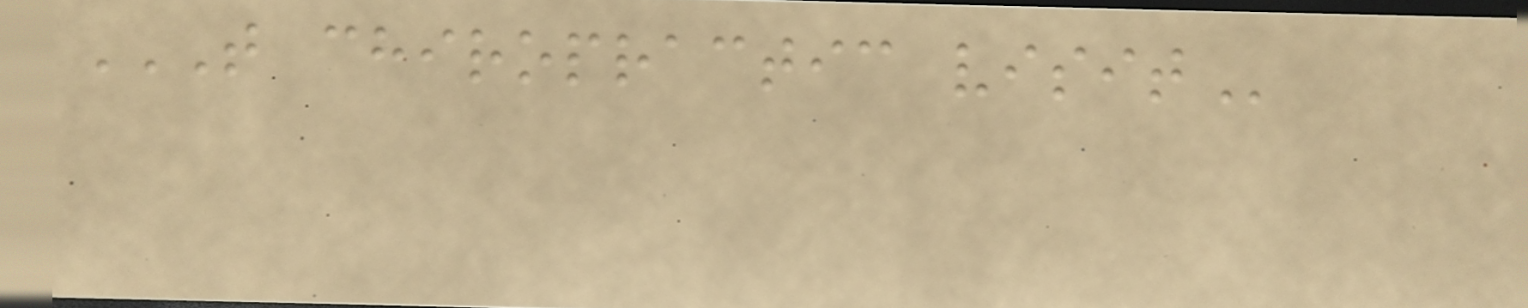T CHIROPRACTIC VISIT
